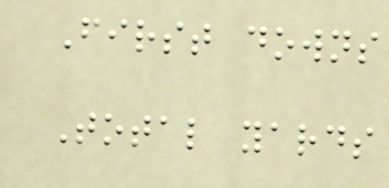First downs
Total yards
